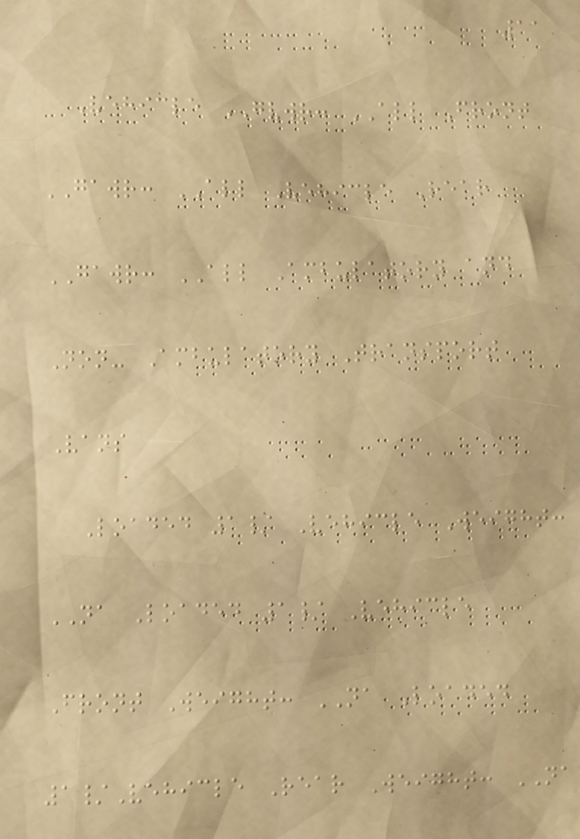11
Vehicle GVWR: ALL Front
GAWR: ALL Vehicle Rear
GAWR: ALL Ambulatory and
Non- Ambulatory Transport
Vans
Loaded 1/ Vehicle Weight:
NA Loaded 1/ Vehicle
Front Weight: NA Loaded
1/Vehicle Rear Weight: NA
